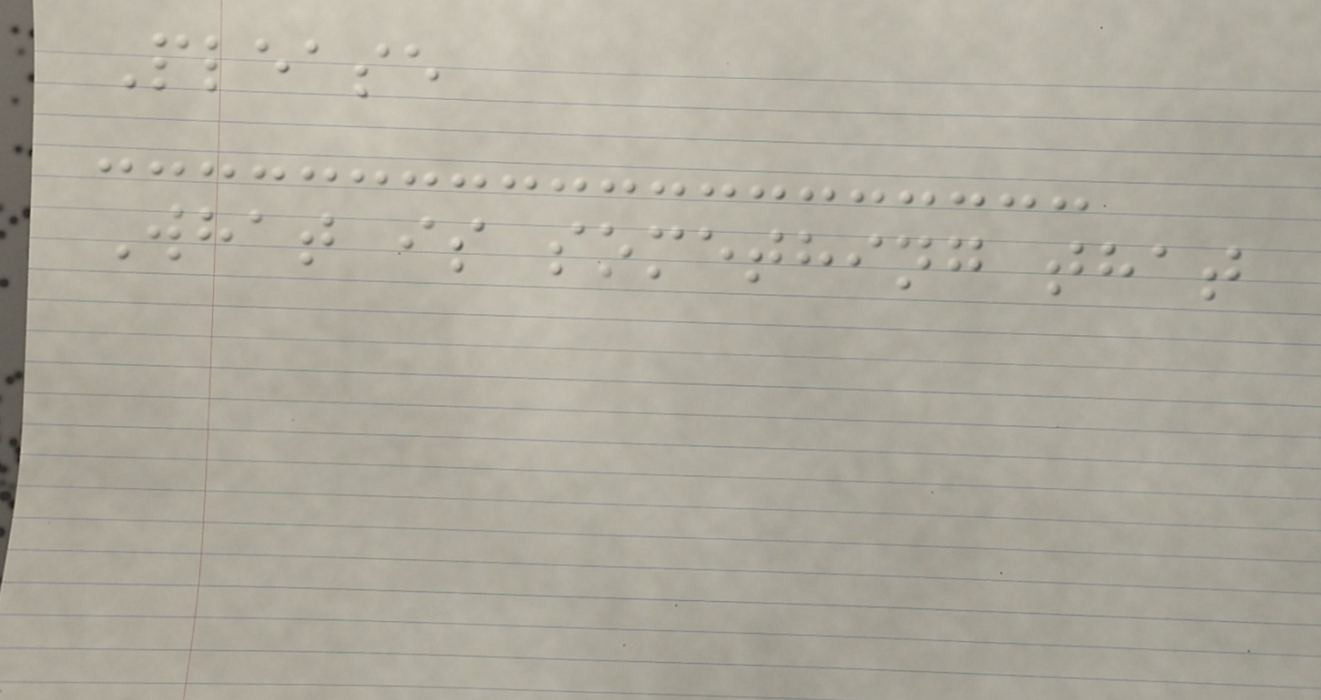Please
What is something that
